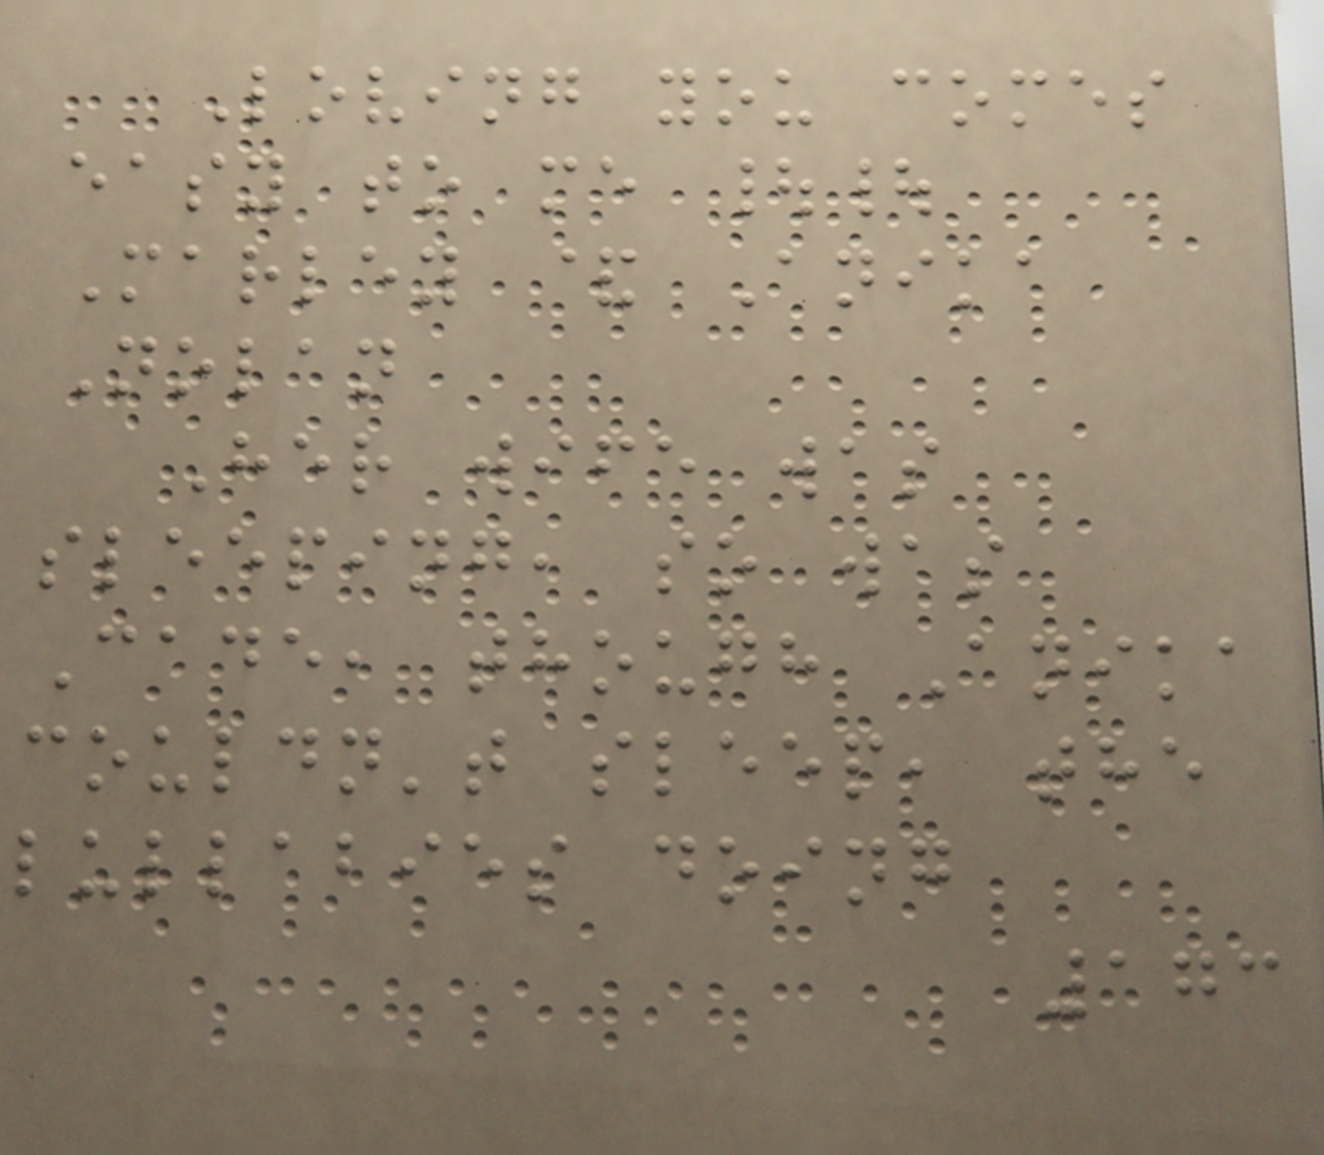Loving you comes
easy to me ||
Marley & Anika
Nolan
Her wife was
sleeping, so was
Cade, though Anika
couldn't sleep, the
lullabies doing
173
